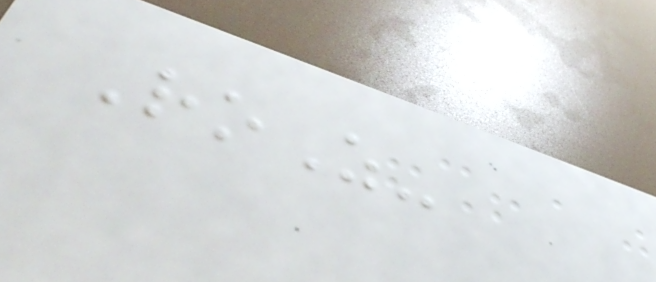RoZ-
